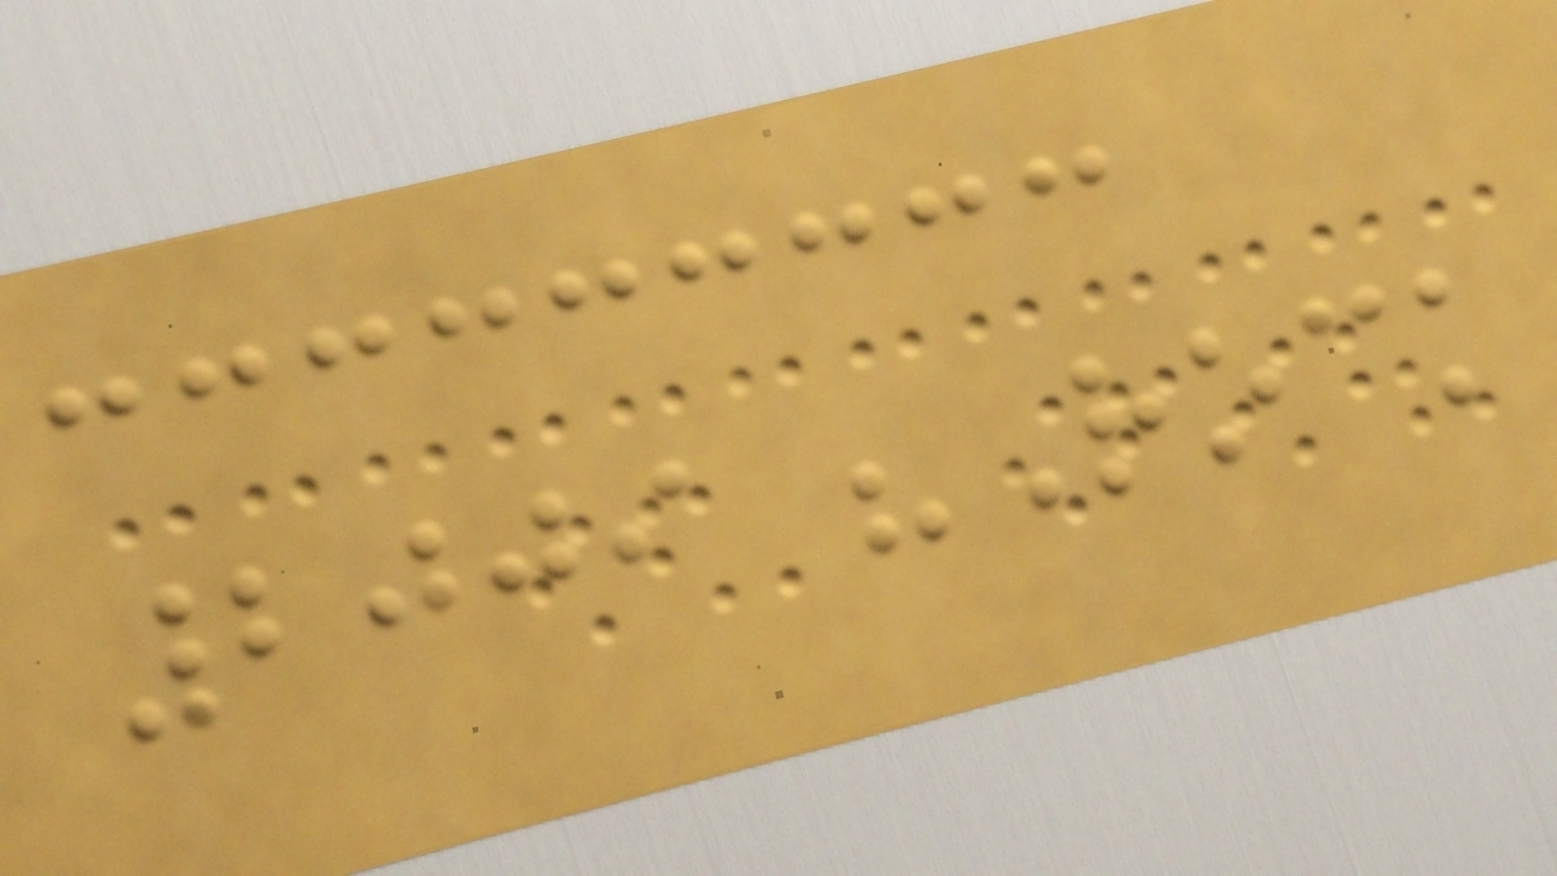2009 "Rock
